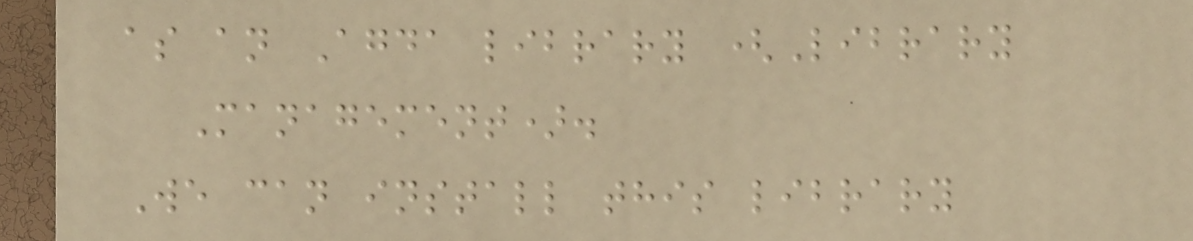as an Agda library (Library
Management).
We can install this library
